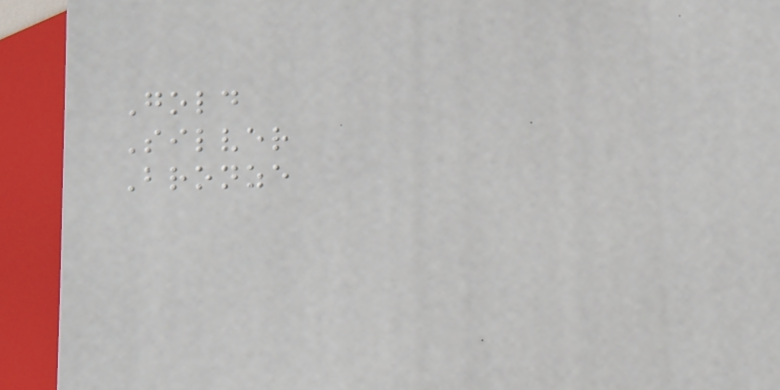Gold
Silver
Bronze
